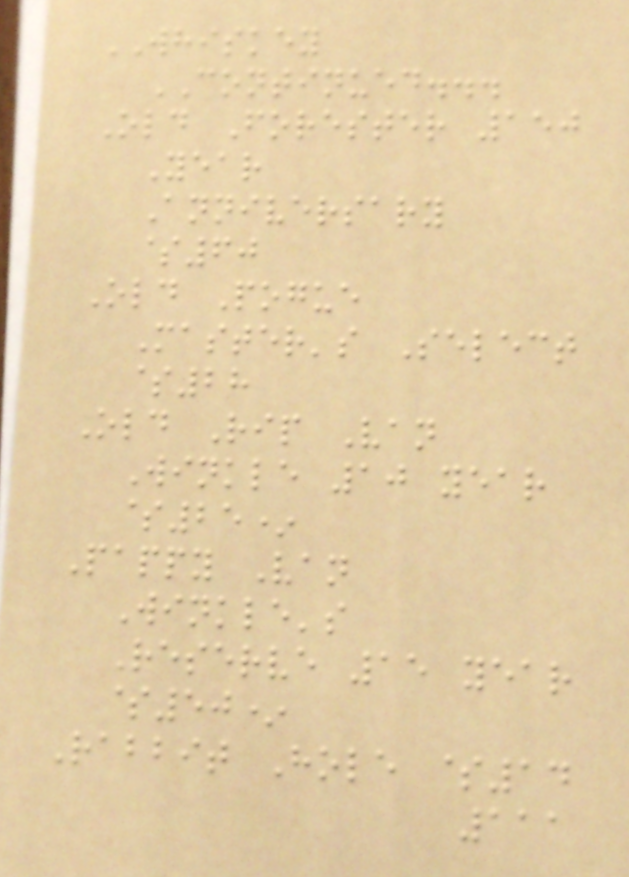WHISKEY
CONTINUED...
Old Forester 150
Year
Anniversary
$60
Old Pogue
Master's Select
$28
Old Rip Van
Winkle 10 year
$25*
Pappy Van
Winkle's
Reserve 15 year
$50*
Rabbit Hole $14
111
